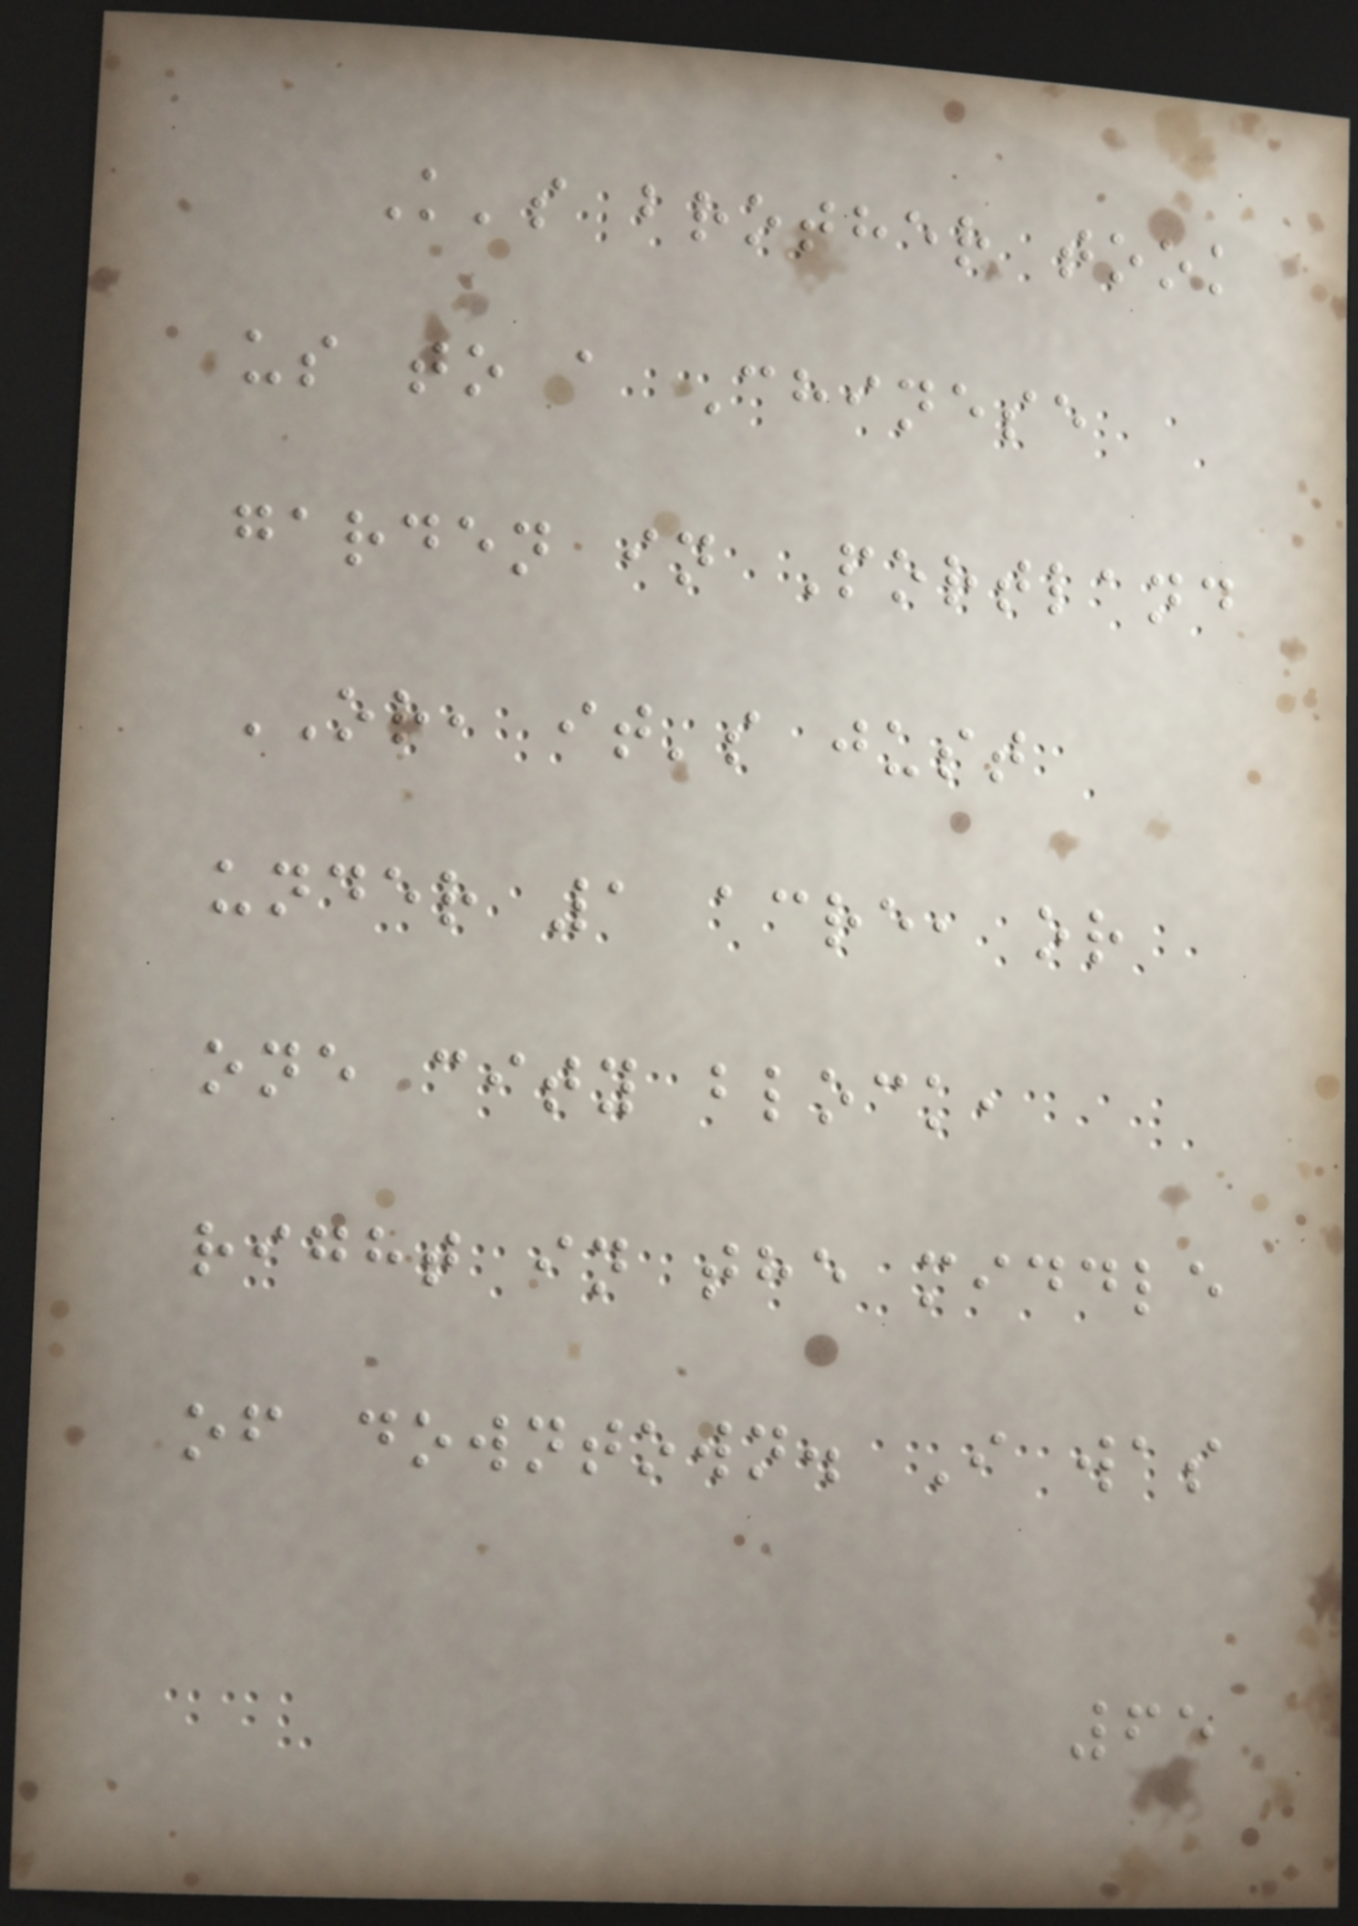K's brother took
us to a Chinese
garden in Portland
OR, it's just
under 1 acre, or
one city block,
right in the middle
of downtown. I was
65
